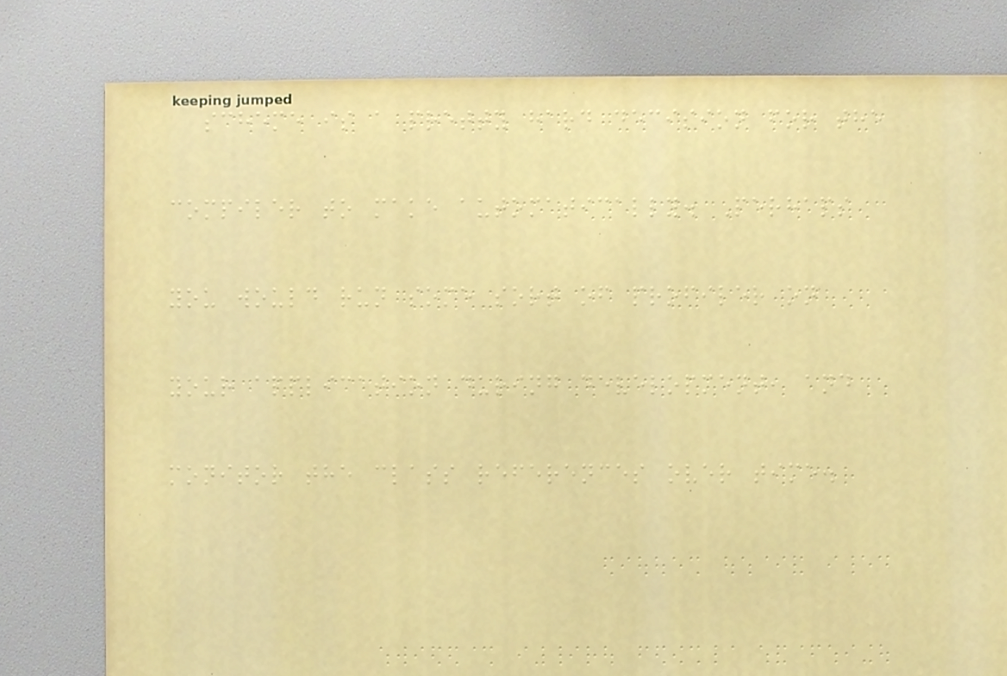scheme is a pretty hard decision for the
compiler to make automatically. Perhaps
you would run some sort of profiler on
your application during development, and
monitor the class references over time.
